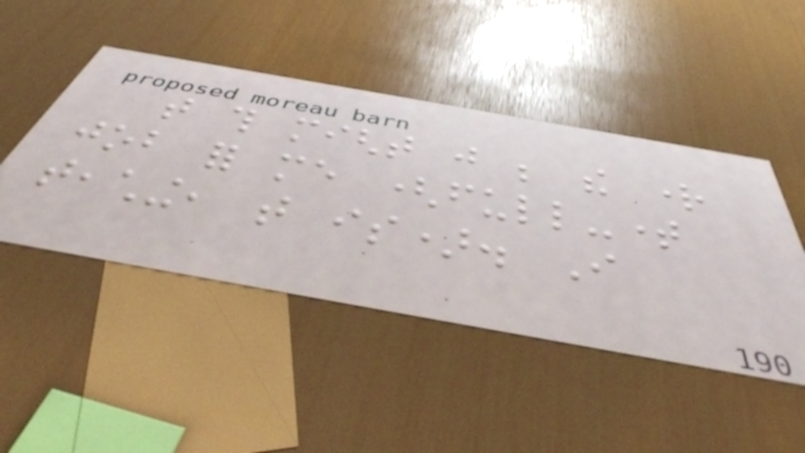that this might just be the right
job for me (full-time
teaching, that is). I
